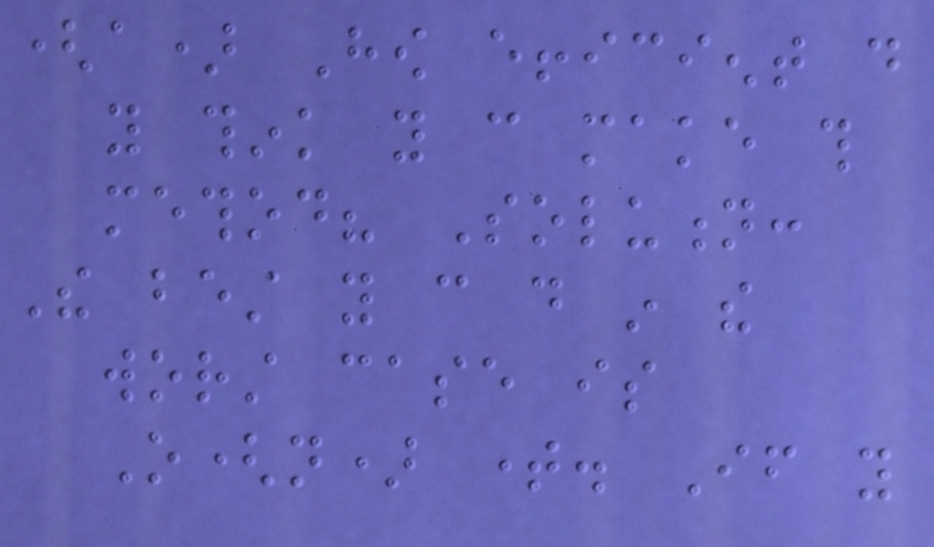(a) How efficient do
you think you can make this
method? Solution:
The best you can do in the
worst case is
O(n) time. If you
